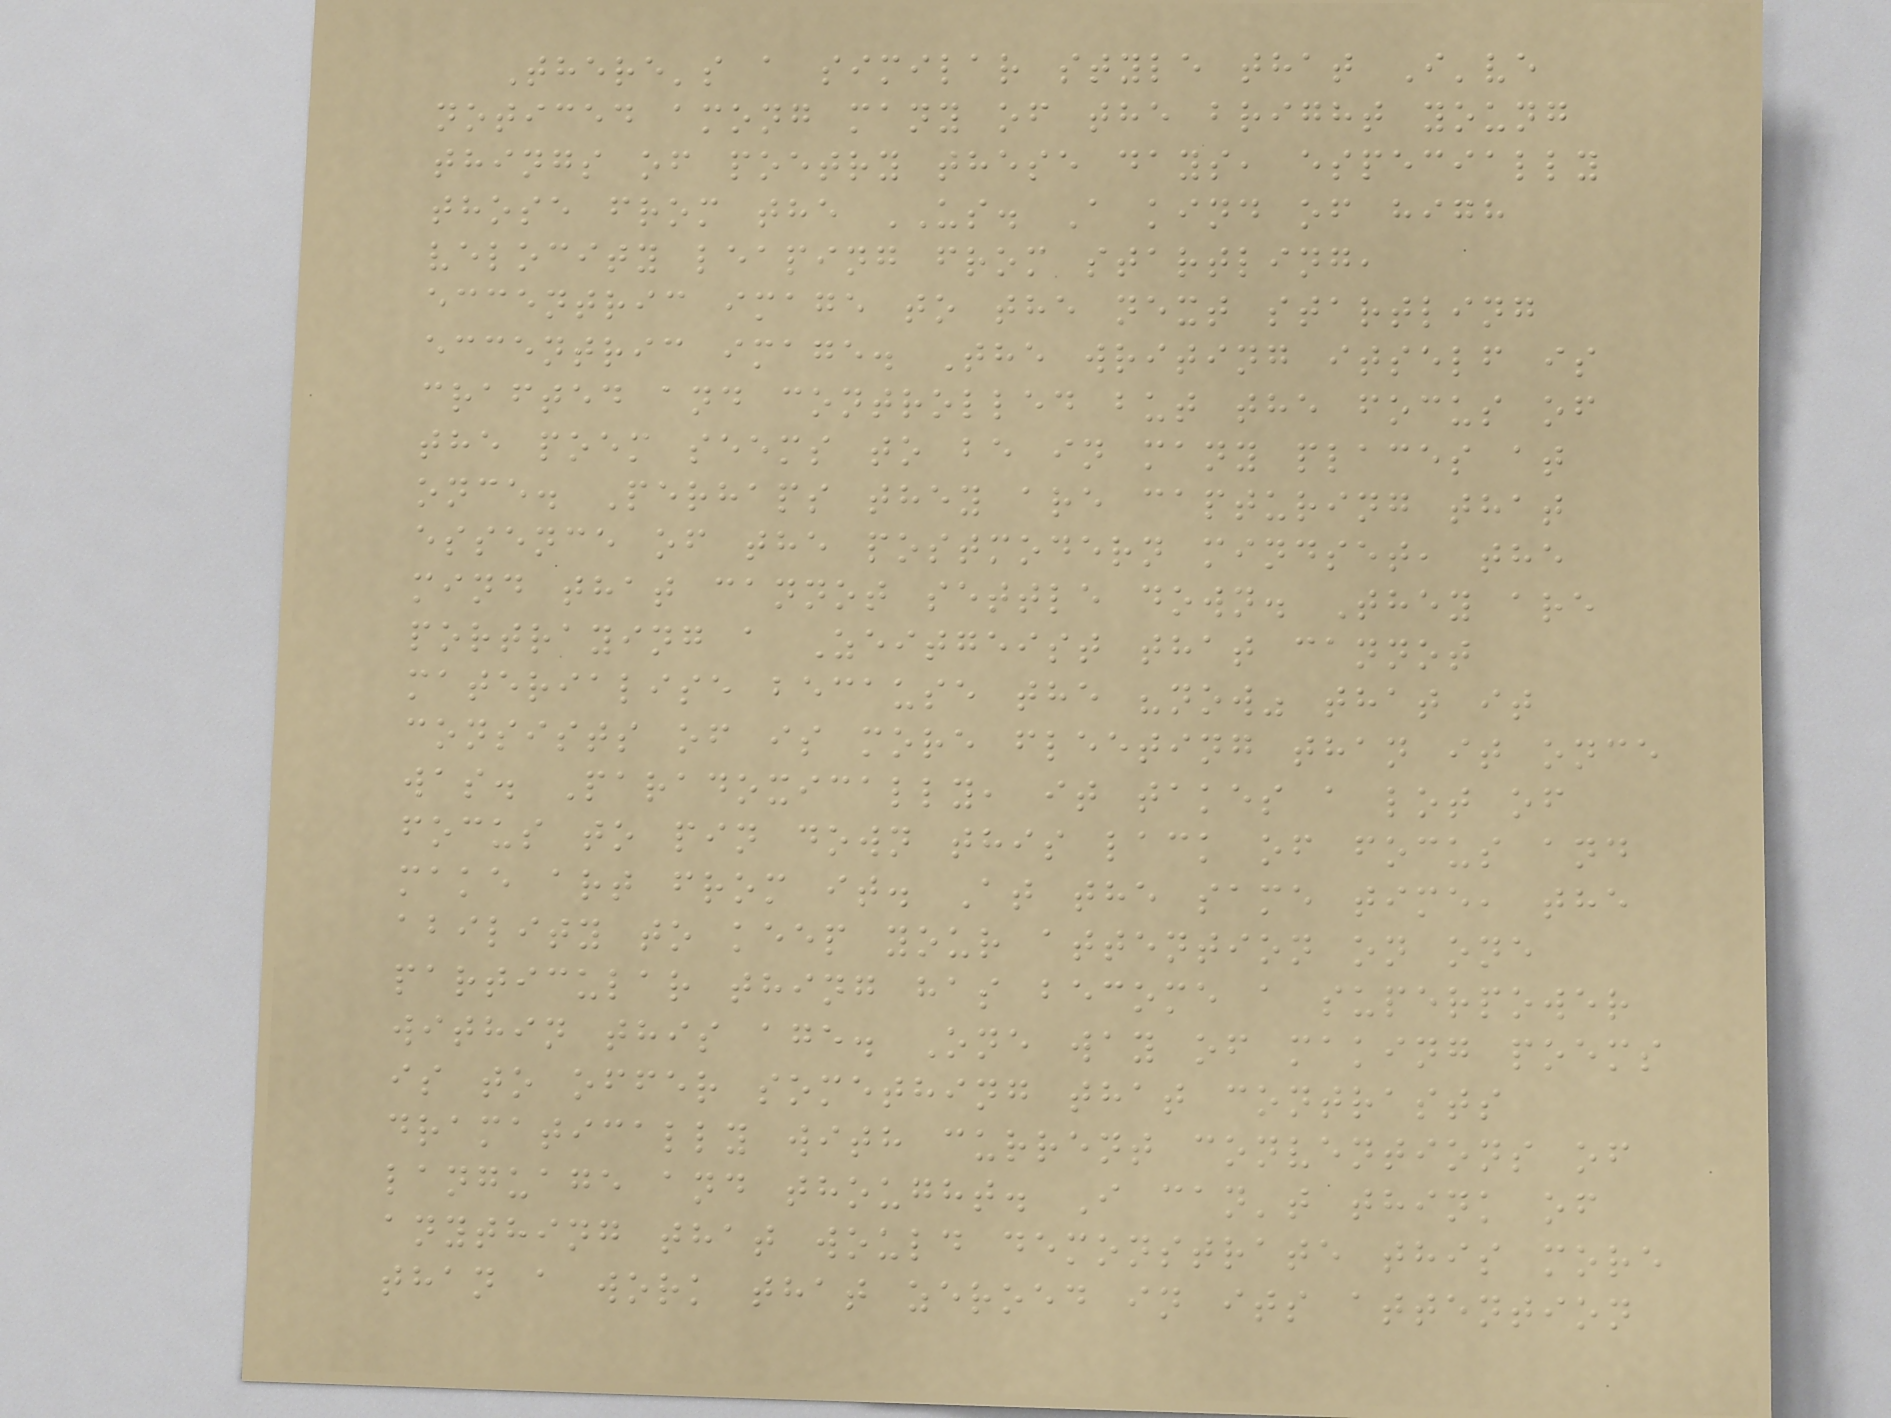There's a similar style that I've
noticed among many of the bright young
things of poetry these days, especially
those from the US. A kind of high
velocity leaping from startling,
eccentric image to the next startling
eccentric image. The writing itself is
crafted and controlled but the focus of
the poem seems to be in many places at
once. Perhaps they are capturing that
essence of the postmodern mindset, the
mind that cannot settle down. They are
portraying a Zeitgeist that cannot
materialise because the "now" that it
consists of is more fleeting than it once
was. Paradoxically, it takes a lot of
focus to pin down this lack of focus and
make art from it. At the same time, the
ability to keep your attention on one
particular thing has become a superpower
within this age. One way of making poems
is to offer something that contrasts
dramatically with current conventions of
language and thought. I can't think of
anything that would demonstrate this more
than a work that zeroed in its attention
